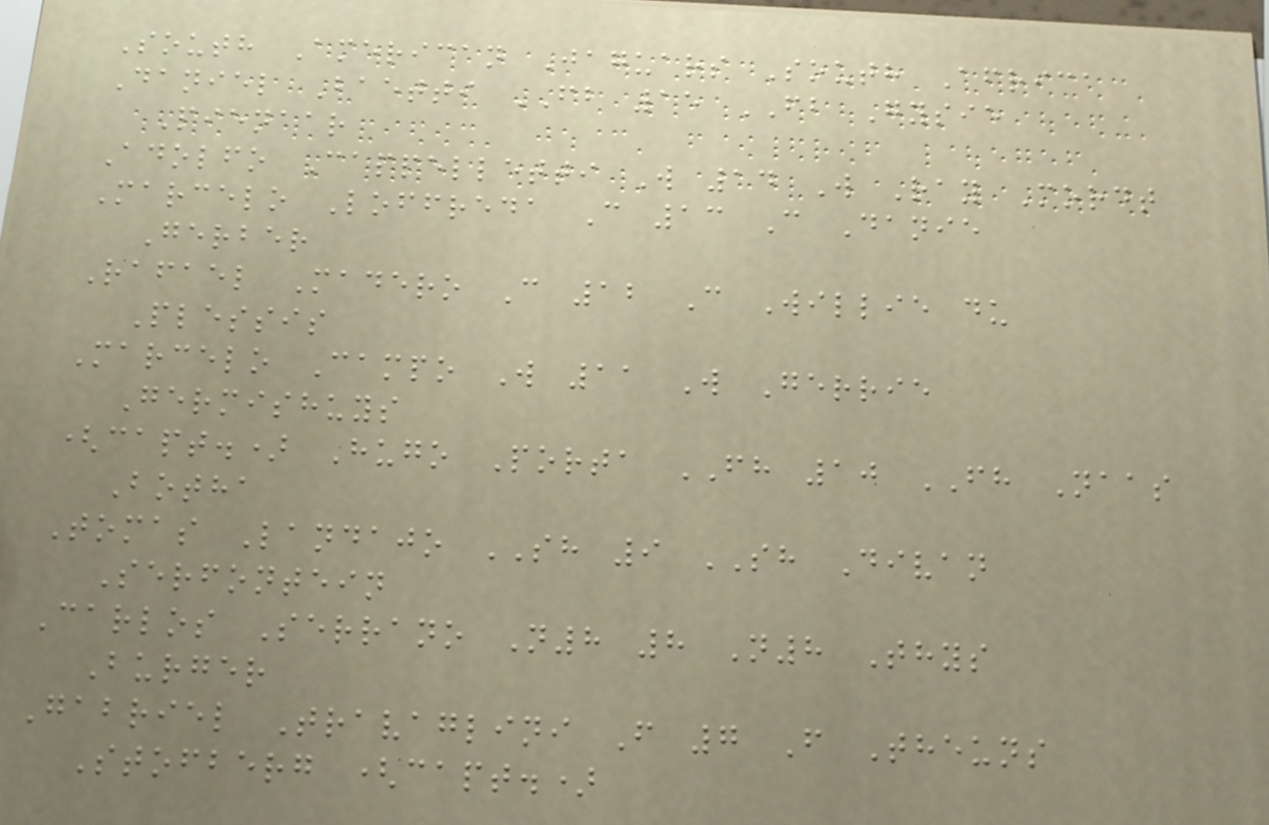South American Jaguars South Africa
Daniel Baetti FB 15 FB Gysie
Pienaar
Adolfo Cappelletti W 14 W Ray Mordt
Marcelo Loffreda C 13 C Danie
Gerber
Rafael Madero C 12 C Willie du
Plessis
Marcelo Campo W 11 W Gerrie
Germishuys
(capt.) Hugo Porta FH 10 FH Naas
Botha
Tomas Landajo SH 9 SH Divan
Serfontein
Carlos Serrano N8 8 N8 Thys
Burger
Gabriel Travaglini F 7 F Theuns
Stofberg (capt.)
